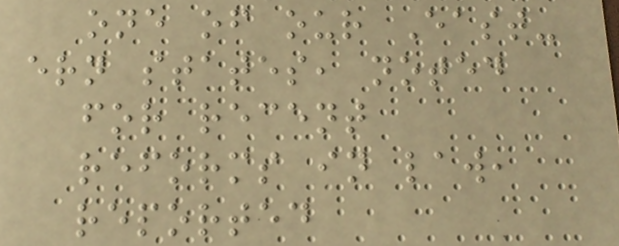one of our East-
ern states, noted
for recent
reforms in law,
reported
